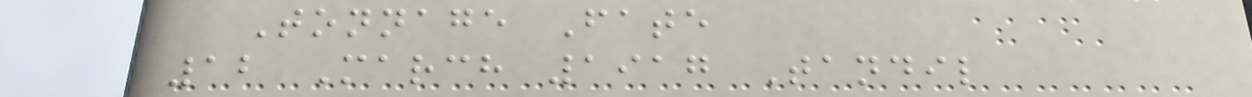Tonnage Fate
12 March 1917 Tandil
